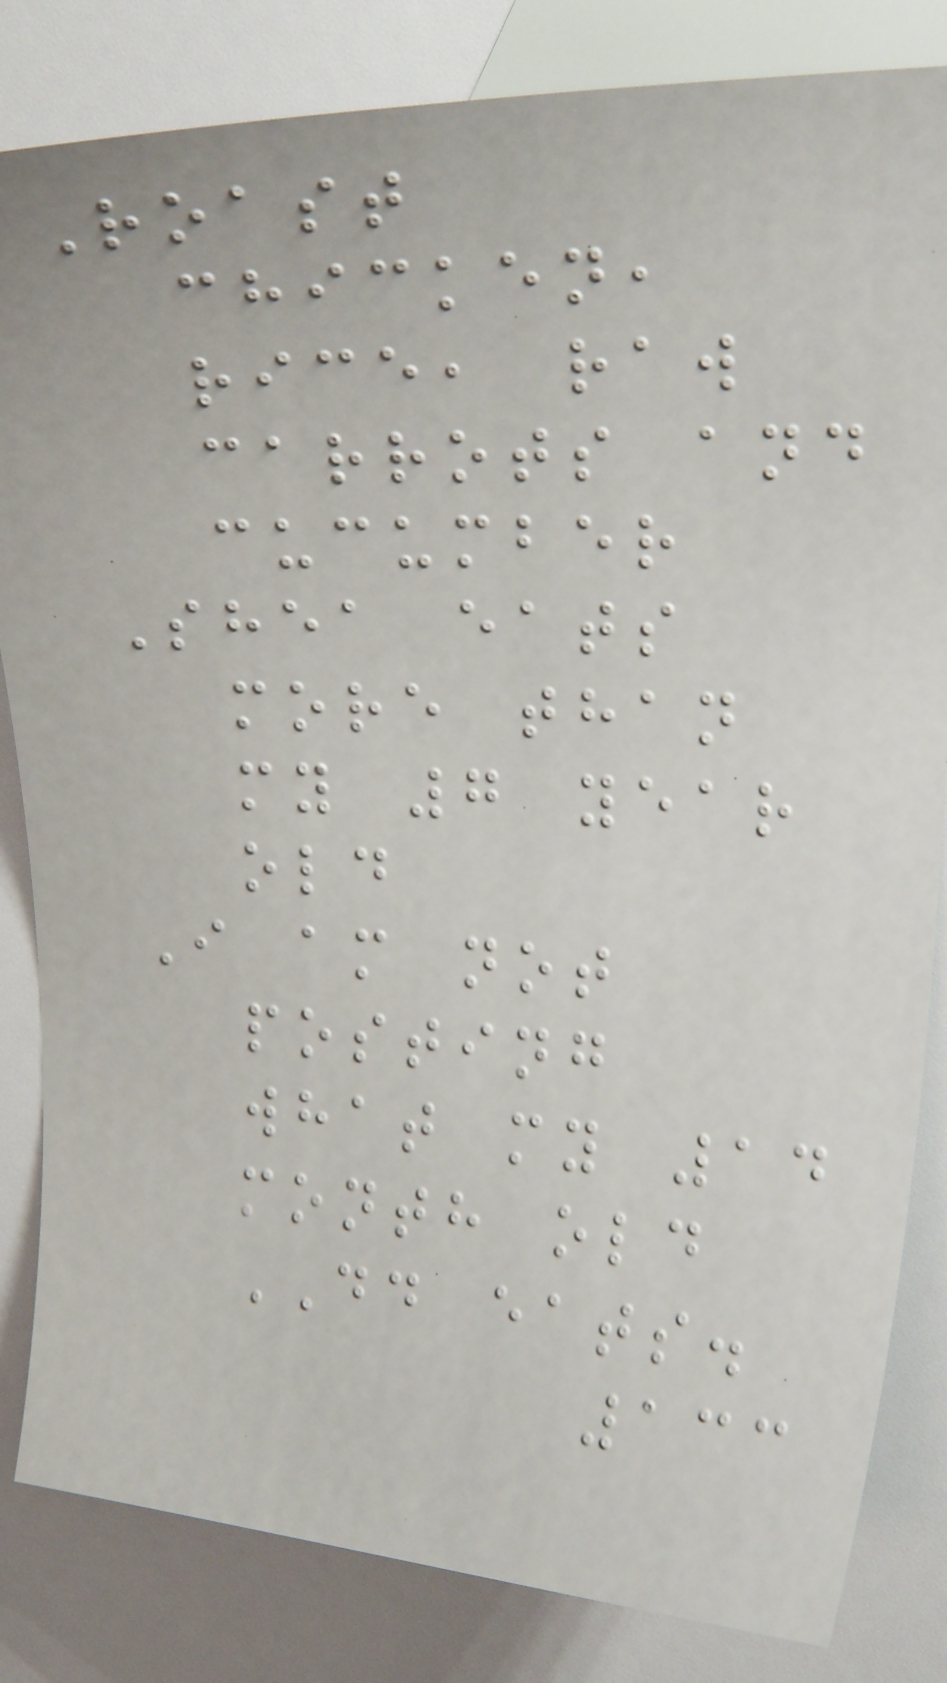Roast
chicken,
rice, raw
carrots and
cucumber
Shea eats
more than
my 7 year
old
I am not
posting
what my 14
month old
DD eats.
133
